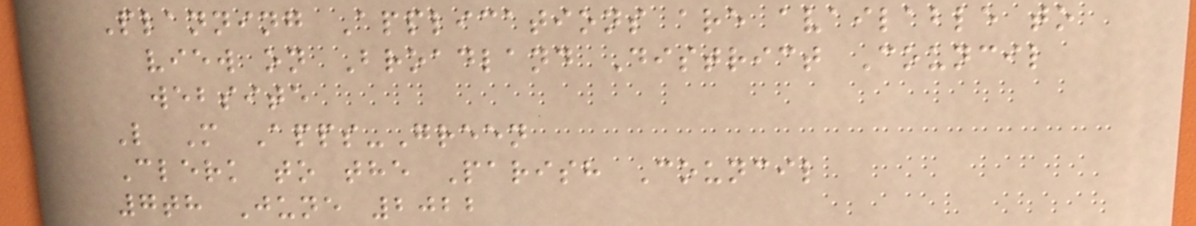Planning Applications are available to
view on Broadland District Council
website
L M Apps-Green
Clerk to the Parish Council
7th June 2022
